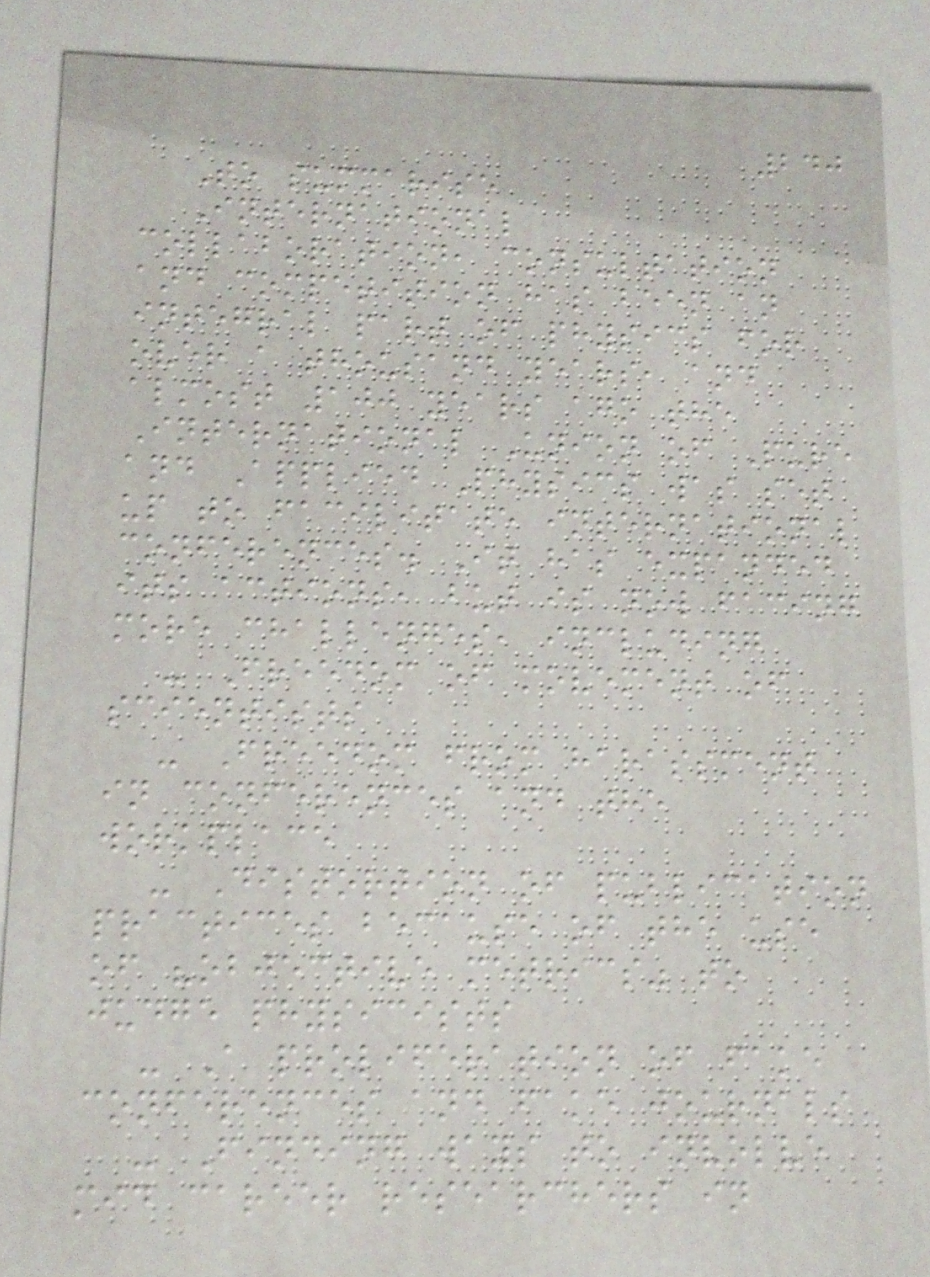240
To summarise
International
collaboration, consultation
and competition has been an
integral part of physics for
over a thousand years, and
almost 100 years ago the
International Union of Pure
and Applied Physics was set
up to facilitate international
conferences. It has expanded
its actions, but is now facing
more challenges, including
- Freedom of movement of
scientists
- Freedom from harassment
in conferences and the
workplace
- Distortion of publication
practices because of the use
of "objective metrics" to
judge physicists
- A proliferation of fake
conferences and fake journals
- Finding ways to involve
mid career researchers in
